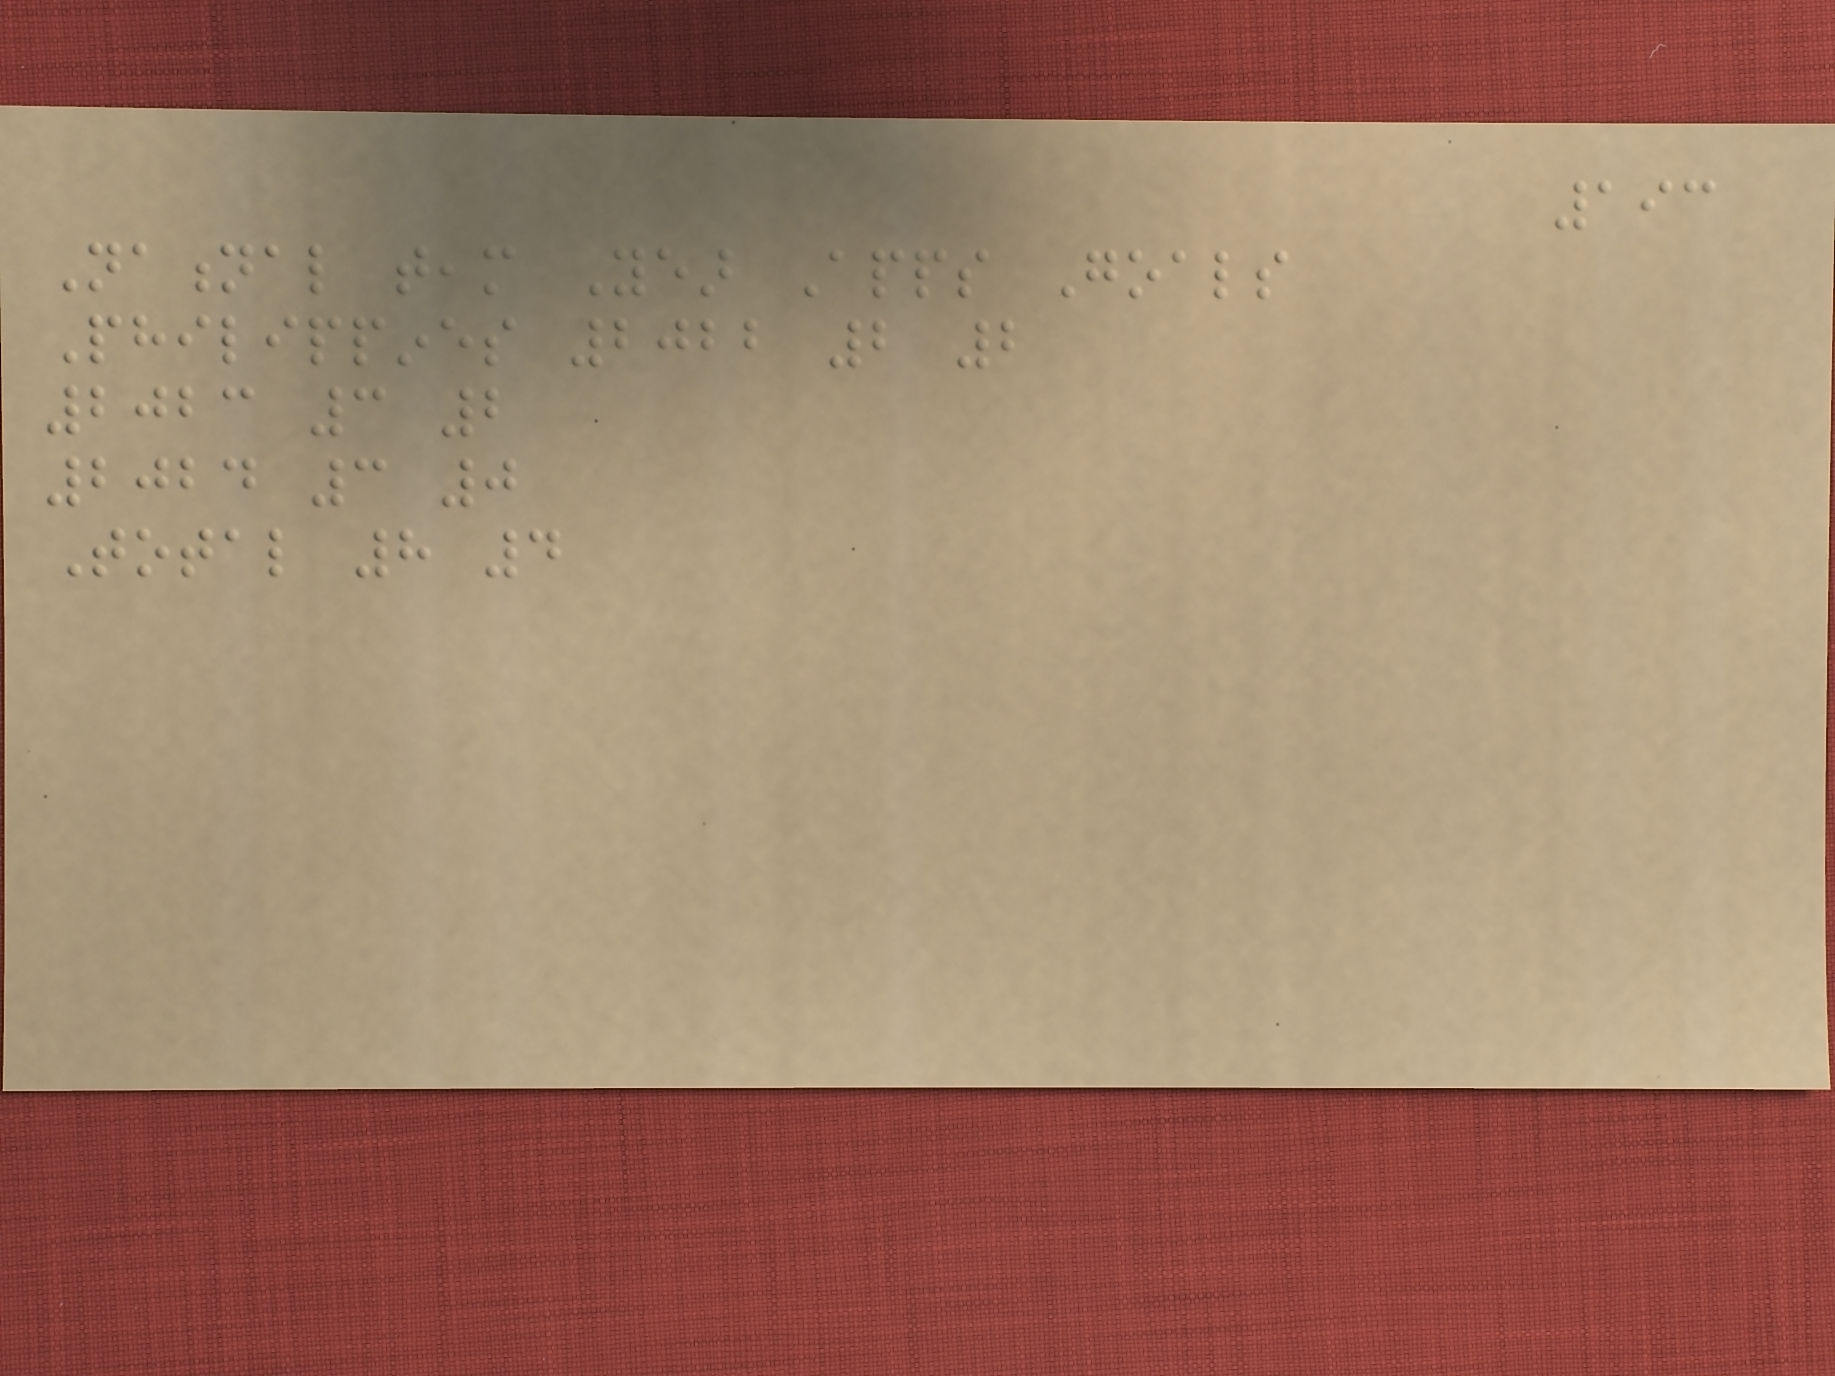193
National team Year Apps Goals
Philippines 2022 2 2
2023 3 2
2024 3 0
Total 8 4
